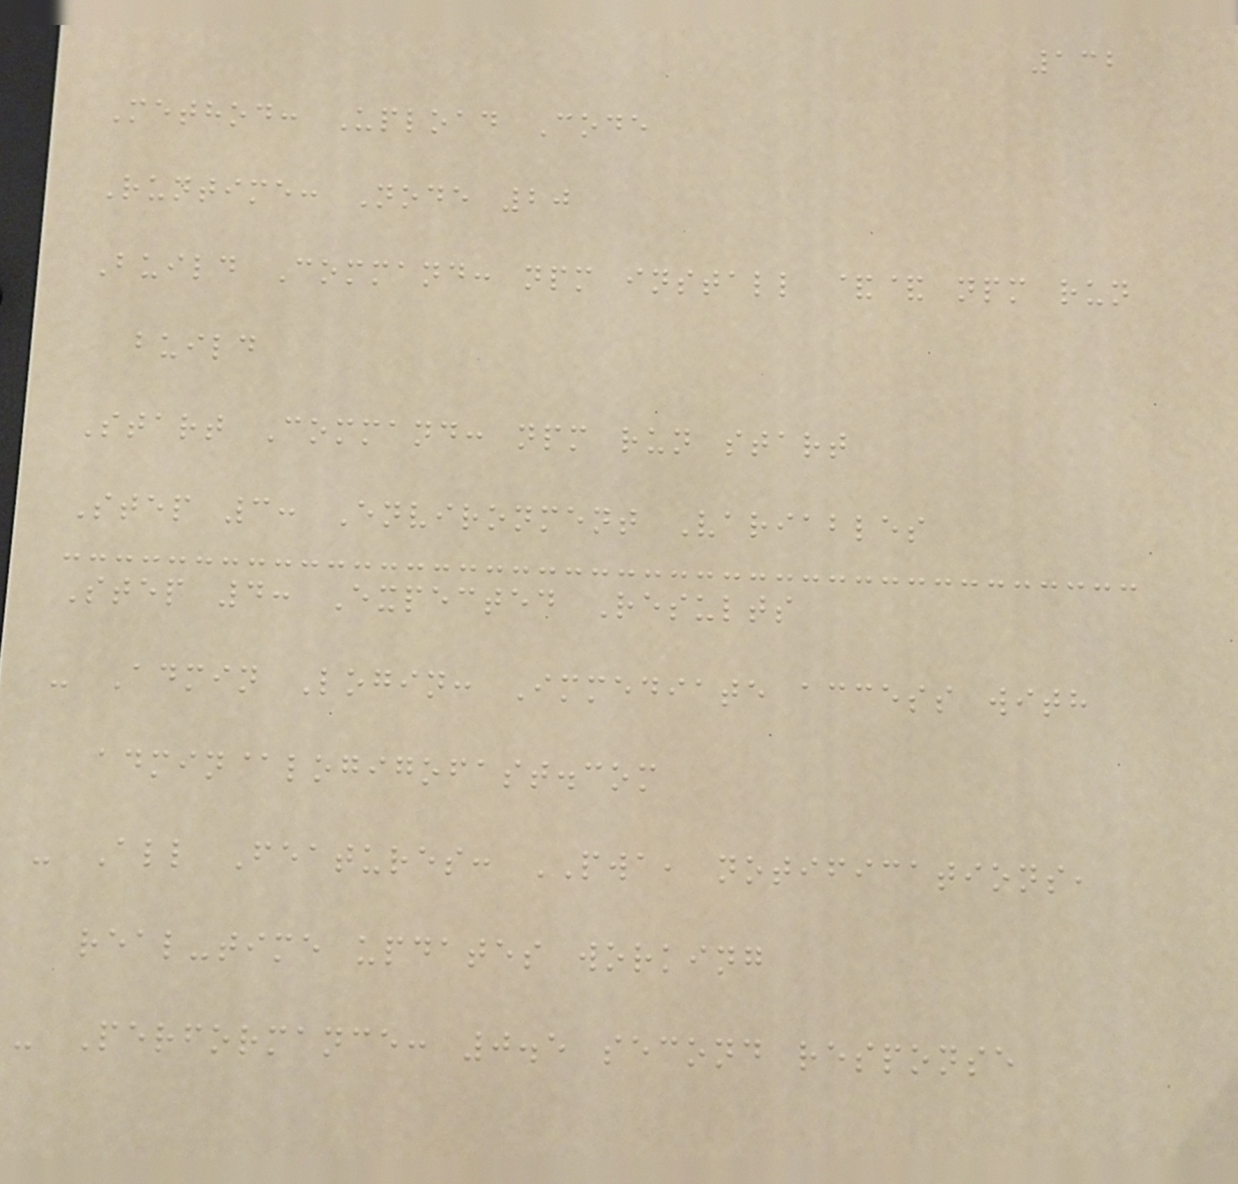132
Method: Upload Code
Runtime: Node 20
Build Command: npm install && npm run
build
Start Command: npm run start
Step 3: Environment Variables
Step 4: Expected Results
- Admin Login: Immediate access with
admin@logigofast.com
- All Features: PWA, notifications,
real-time updates working
- Performance: 0.5 second response
